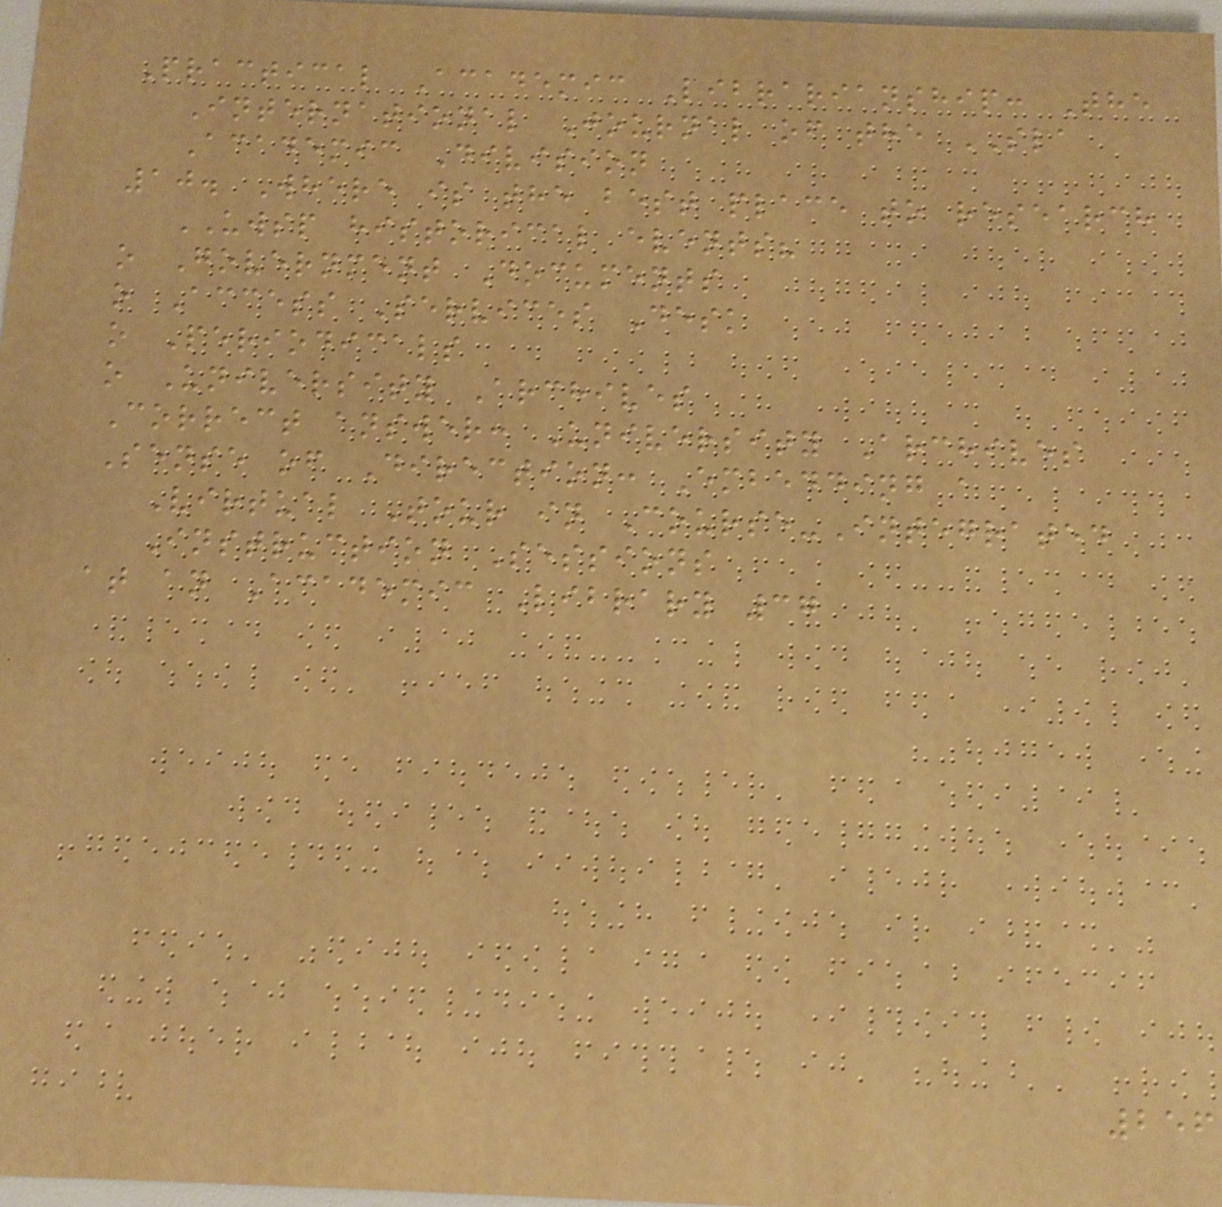Practical Academic Librarianship: The
International Journal of the SLA
Academic Division
10. Where is the best place to research
UWSP historical events?
o Government Documents
o Access Services Desk
o Periodicals
o University Archives
Correct answer: University Archives
Sense of Direction: Embedding a
Virtual Tour in Course-Integrated
Instruction Sessions
at an Academic Library 37
256
